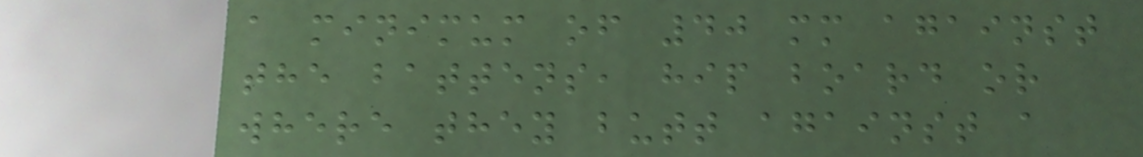a minimum of 40 mm against
the battens, hip board or
where they butt against a
